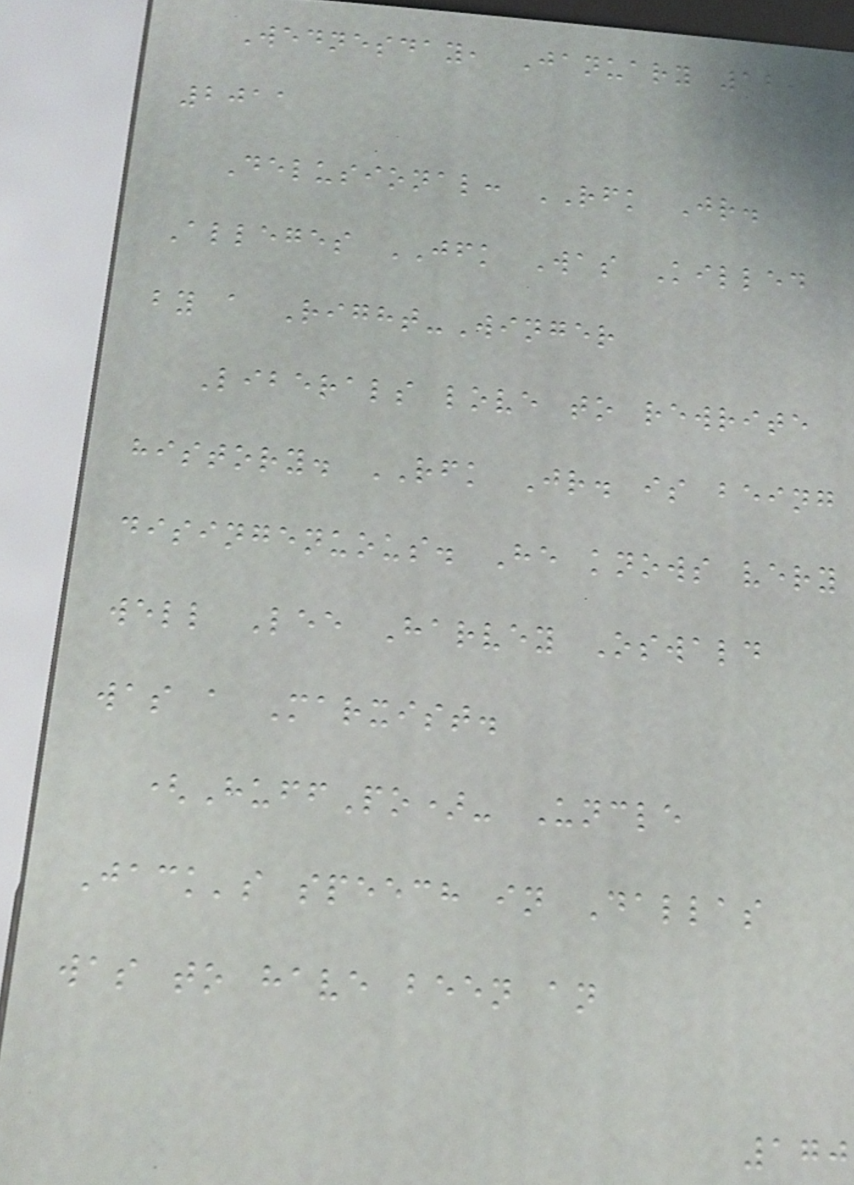Wednesday, January 12,
2011
Delusional: RFK Jr.
Alleges JFK Was Killed
by a Right-Winger
Liberals love to rewrite
history. RFK Jr. is being
disingenuous. He knows very
well Lee Harvey Oswald
was a Marxist.
(HuffPo)- Uncle
Jack's speech in Dallas
was to have been an
170
